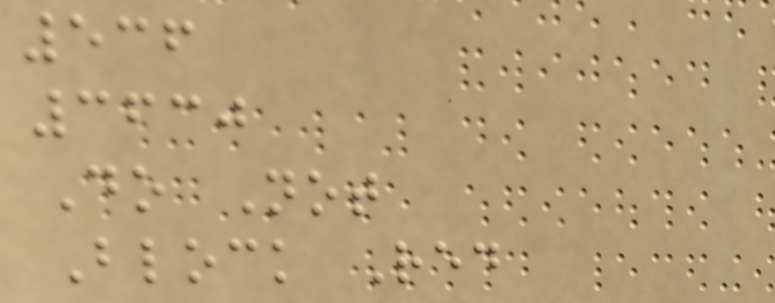536
3630
Do Not
Block Red
